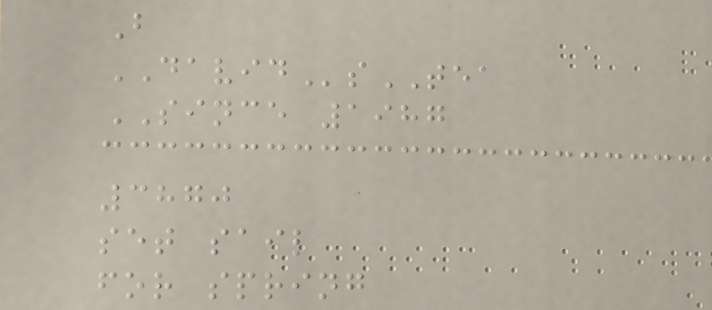B
DAVIDsTEA
SINCE 1987
3870
set sail
for spring
